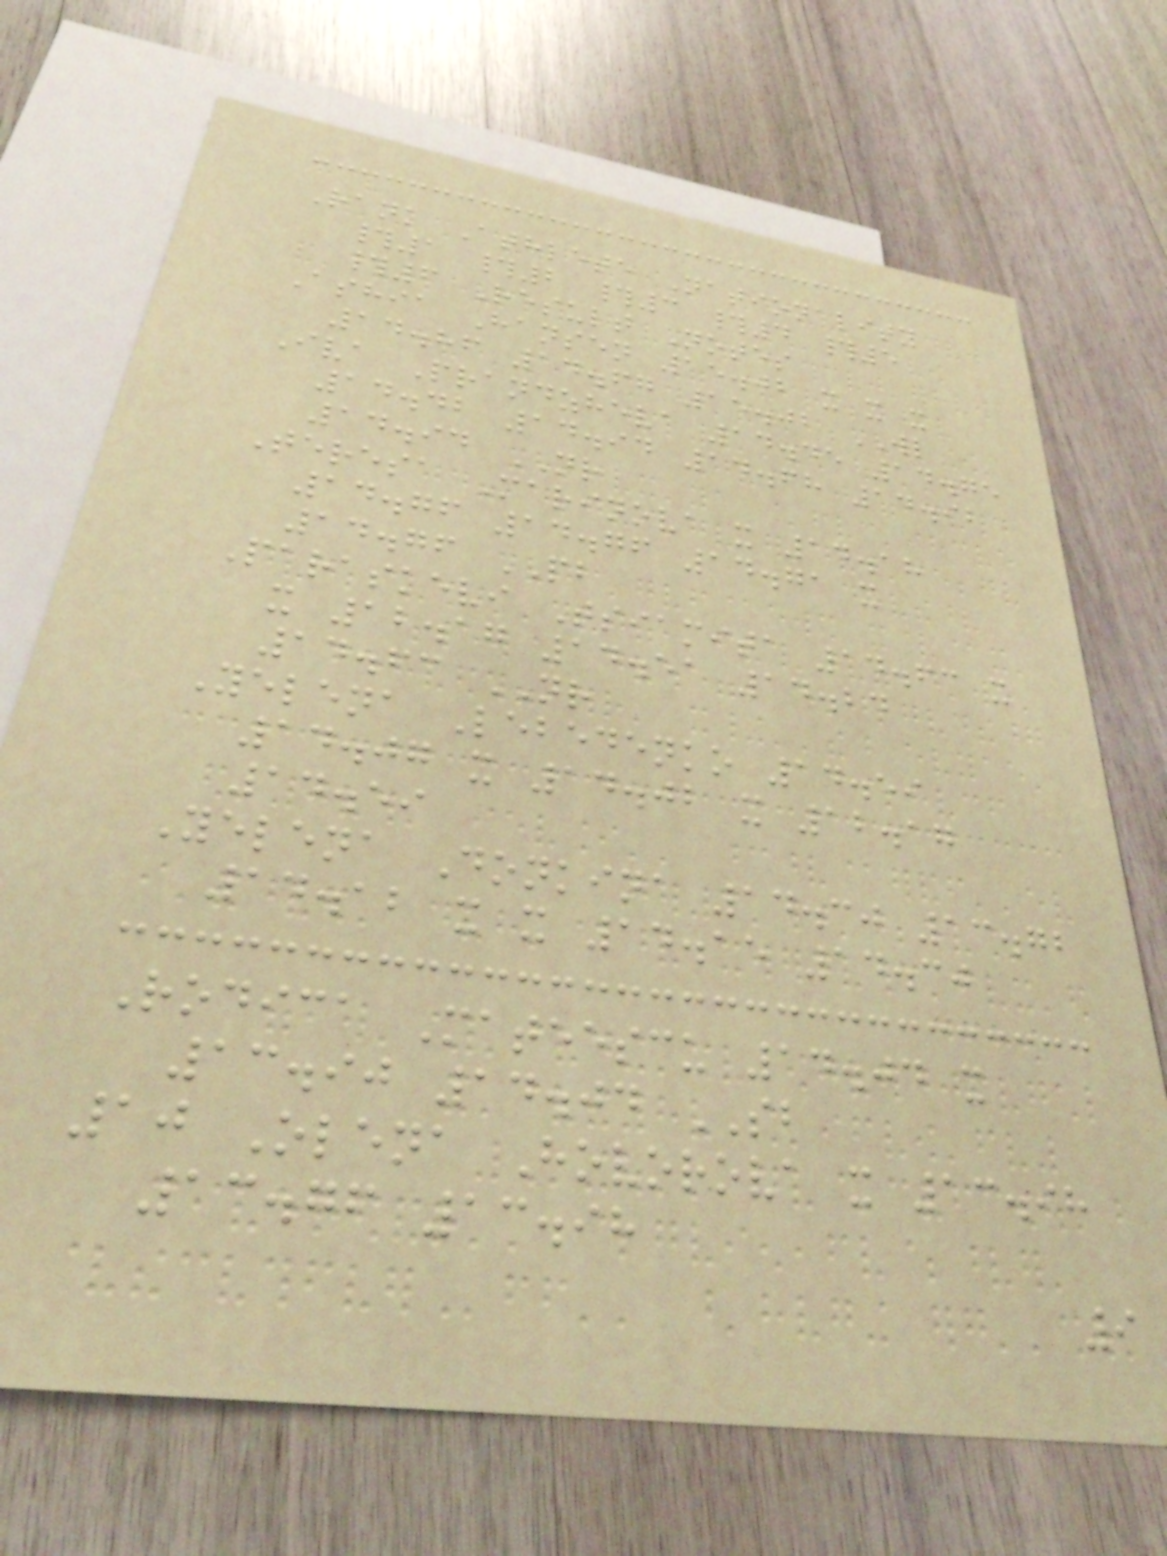Rank Athlete Nationality
#1 #2 #3 #4 #5
#6 Result Notes
Ashia Hansen 15.02 x x x
14.86 14.67 15.02 WL
Iva Prandzheva 14.45 14.75
14.42 14.94 14.68 14.92
14.94 NR
Teresa Marinova x 14.18
14.76 14.76 14.71 x
14.76 PB
Paraskevi Tsiamita 14.63 x
x 12.17 14.51 14.24
14.63 NR
Yelena Lebedenko 14.59
14.07 x 14.02 x 12.17
14.59
Yelena Donkina 14.30 13.72
14.12 x x 14.15 14.30
Rodica Mateescu 14.04 x
13.90 14.04 SB
10 Olena Hovorova x 13.98
13.76 13.98
9
